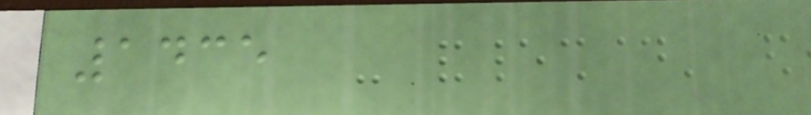1435
